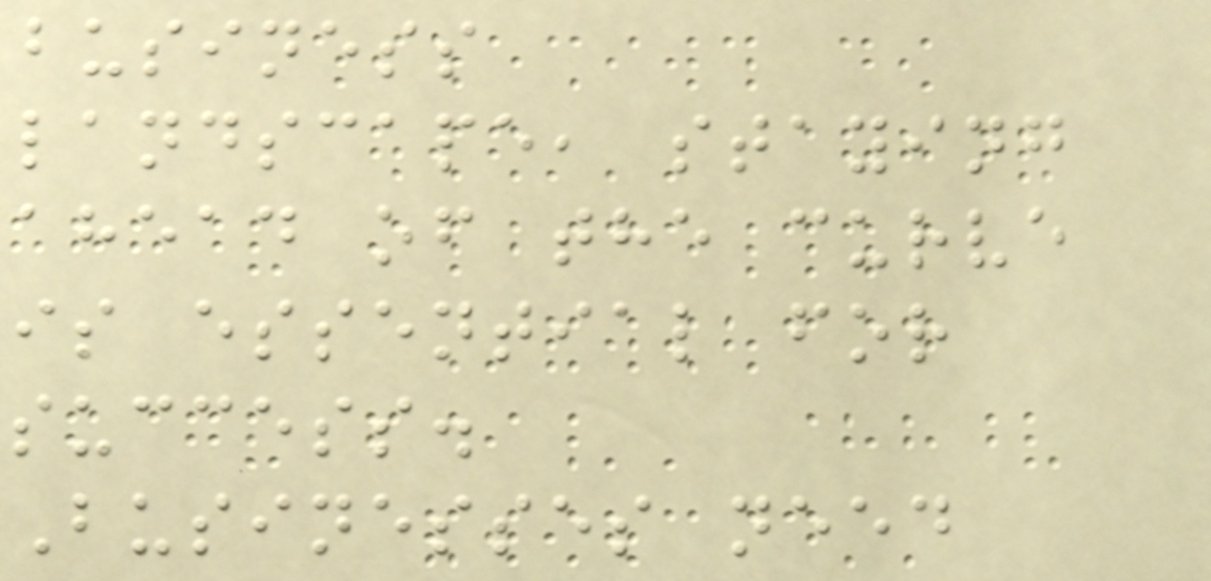business
landscape, staying
ahead of the curve
is essential for
success.
Businesses need
